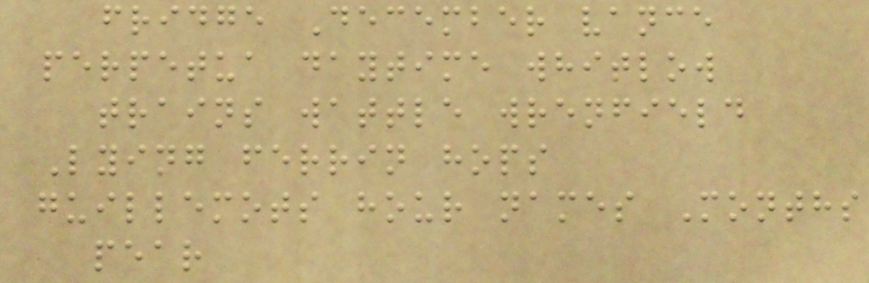fridge December vance
perpetua daytime whitlow
trains wattle wrenfield
Lying ferrin hops
guillemots hour names Months
pear
